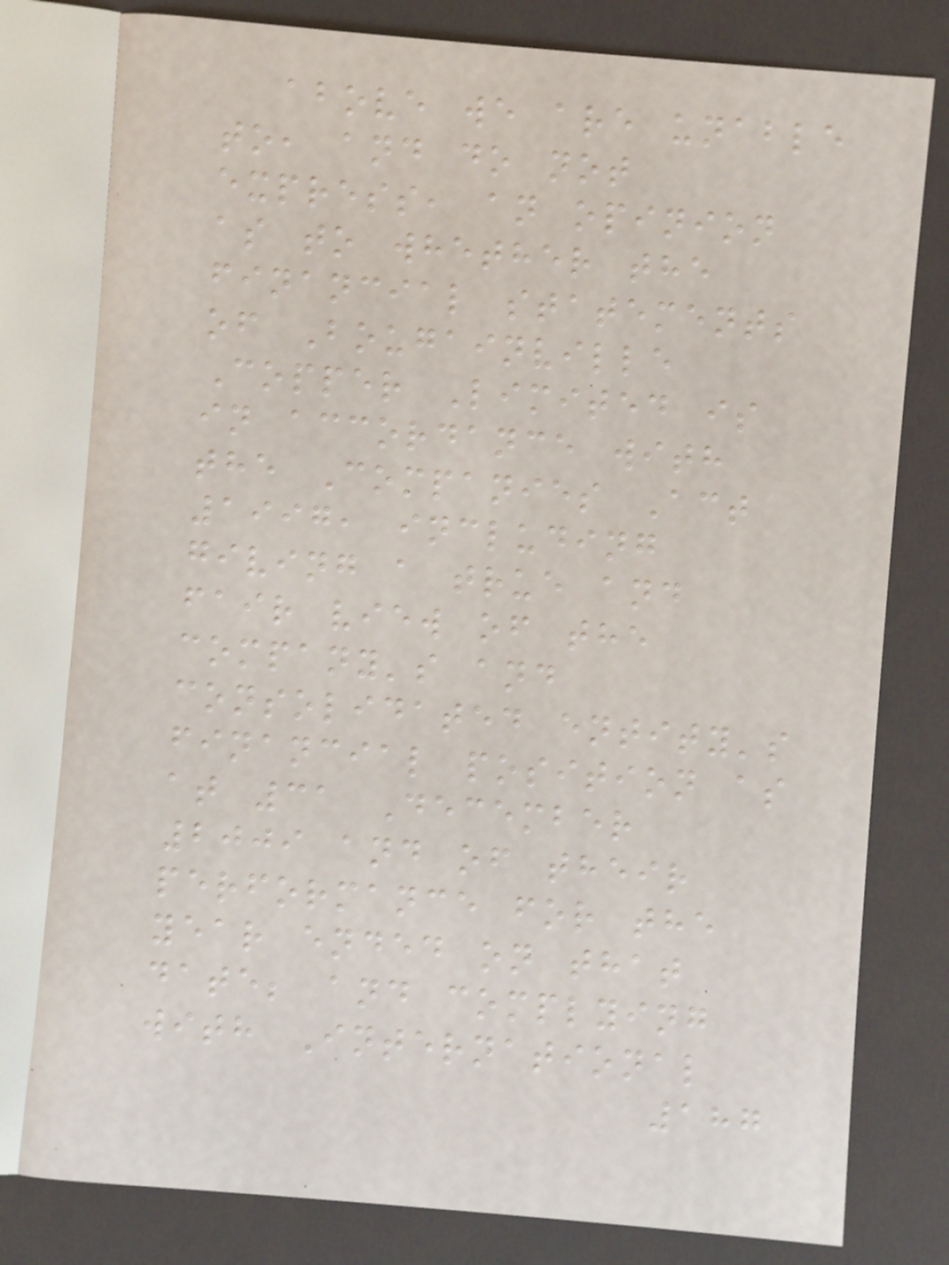above we are unable
to, and do not
express, an opinion
as to whether the
financial statements
of Bougainville
Copper Limited is
in accordance with
the Companies Act
1997, including
giving a true and
fair view of the
company's and
consolidated entity's
financial position as
at 31 December
2009 and of their
performance for the
year ended on that
date; and complying
with International
187
